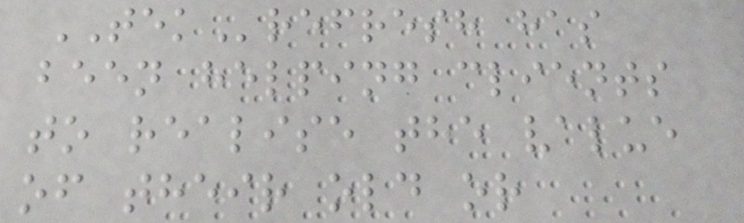TEKrefresh has
been helping clients
to realise the value
of their old or
